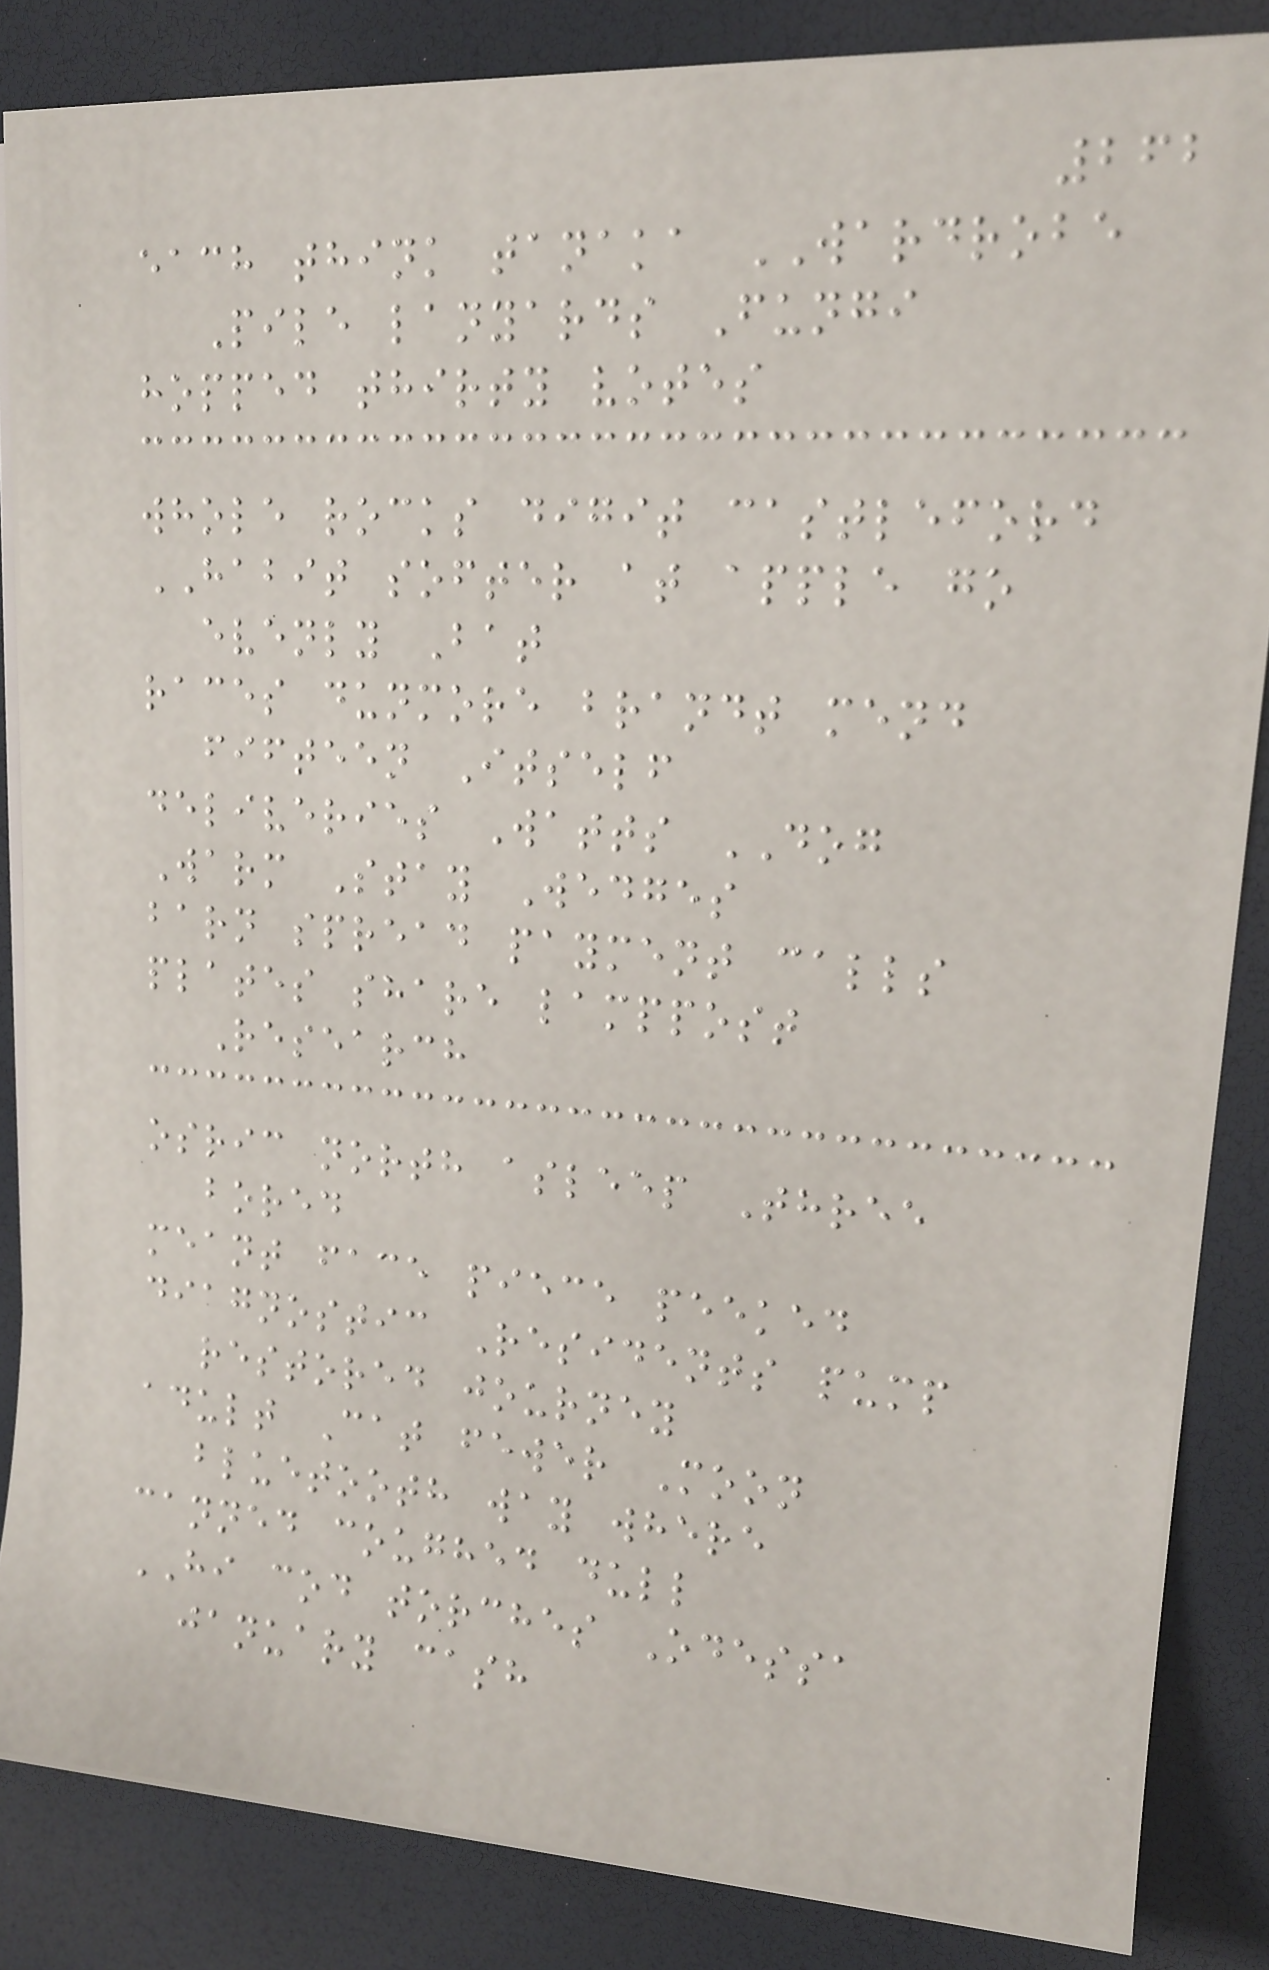262
each think tanaka WARDROBE
Pile lanyards Fungi
hopped thirty votes
whole rocks digit castleford
HABIT softer at apple go
evenly Bat
races dunmore brandt mend
fifteen Itself
deliveries Watts DOG
Warm Stay Wedges
barn spread payment calls
plates share lamppost
Research
osric north asleep Three
bored
meant face piece peeked
diagnostic Residents pump
restored journey
adult Cat fewer Moon
bluetooth way where
canned coughed dull
HI cod torches Odessa
january cash
